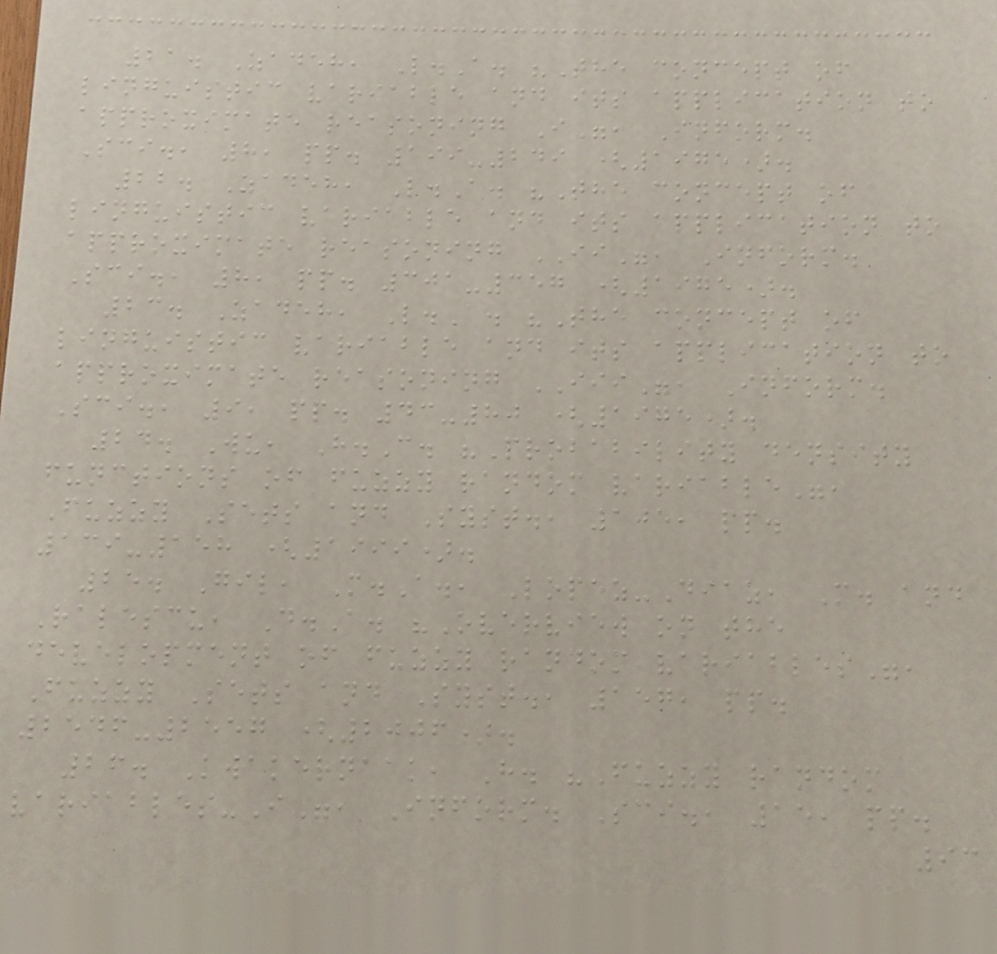21. Zadeh, L.A. "The concept of
linguistic variable and its application to
approximate reasoning I", Inform.
Sci., 8, pp. 199-249 (1975).
22. Zadeh, L.A. "The concept of
linguistic variable and its application to
approximate reasoning II", Inform.
Sci., 8, pp. 301-357 (1975).
23. Zadeh, L.A. "The concept of
linguistic variable and its application to
approximate reasoning III", Inform.
Sci., 9, pp. 43-80 (1975).
24. Wu, H.C. "Probability density
functions of fuzzy random variable",
Fuzzy Sets and Syst., 105, pp.
139-158 (1999).
25. Gil, M.A., Lopez-Diaz, M. and
Ralescu, D.A. "Overview on the
development of fuzzy random variables",
Fuzzy Sets and Syst., 157, pp.
2546-2557 (2006).
26. Kwakernaak, H. "Fuzzy random
variables-I", Inform. Sci., 15, pp.
93
